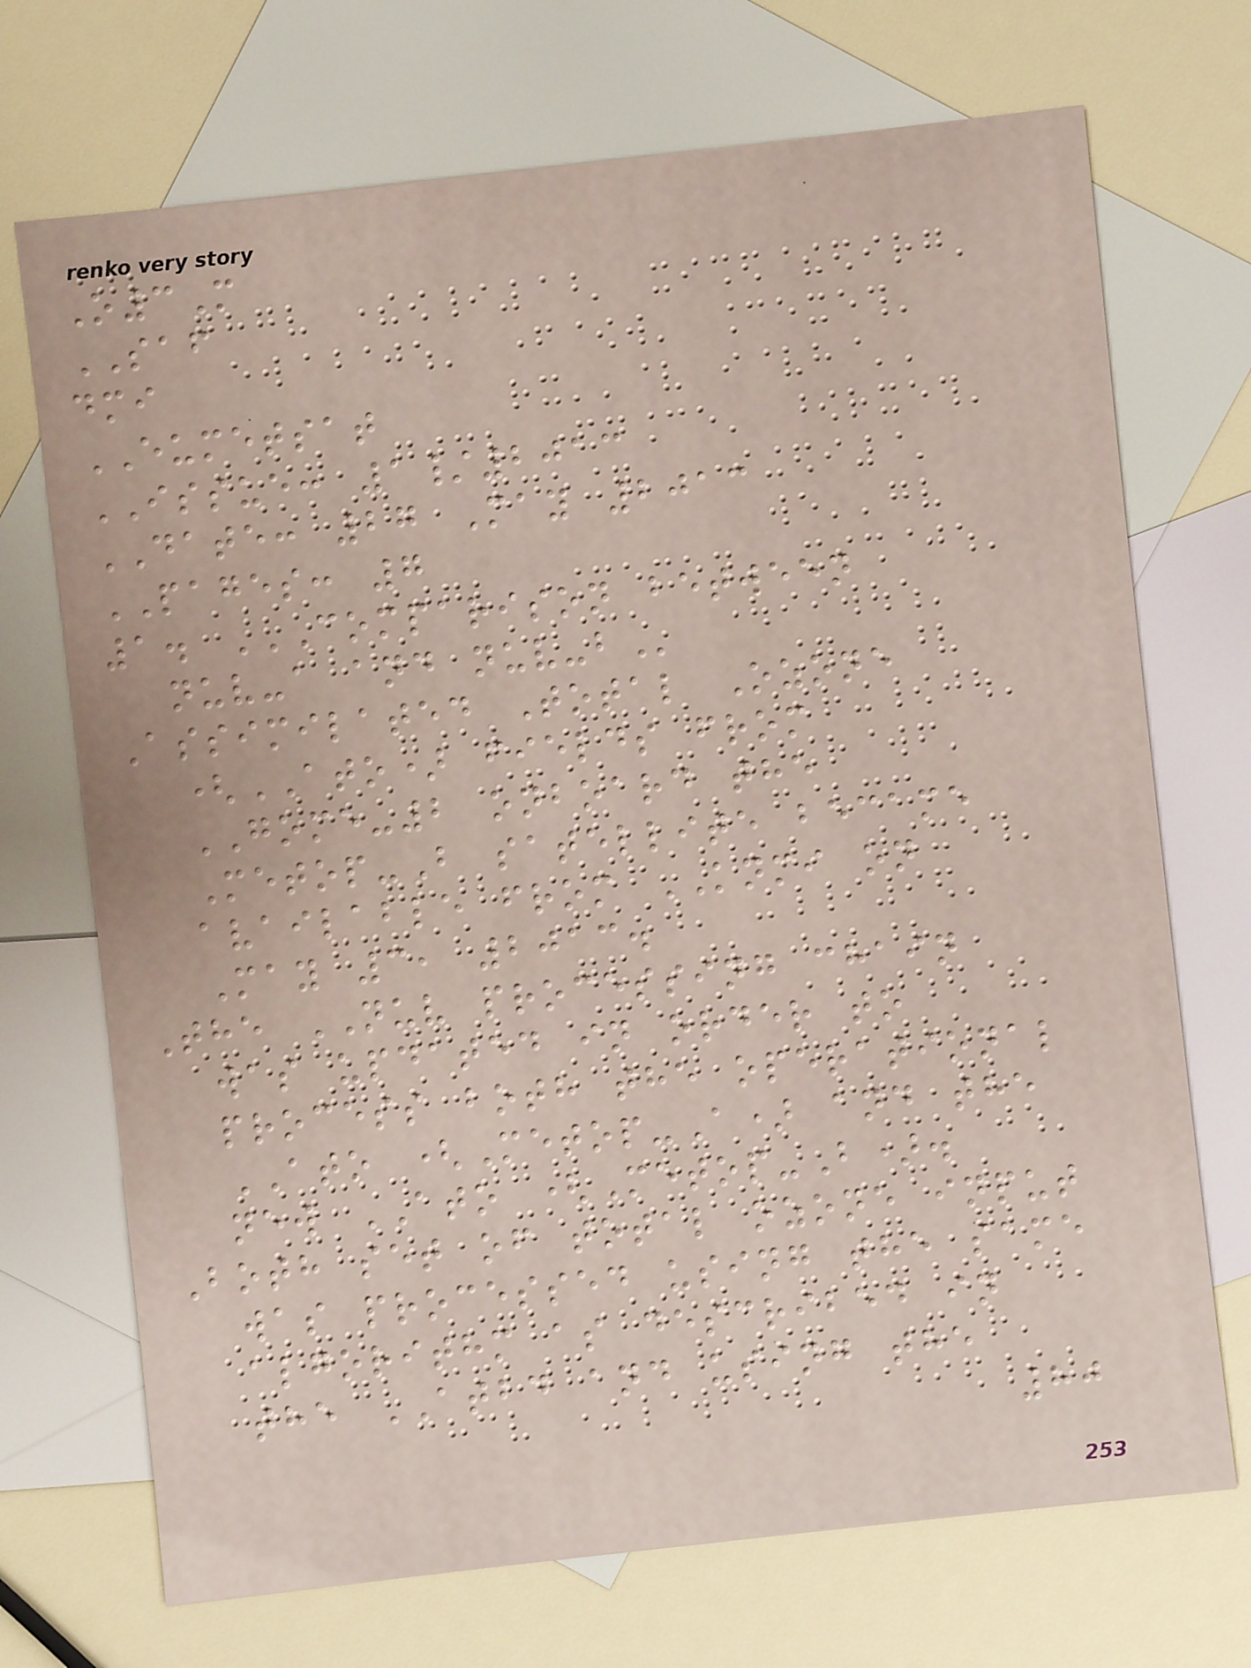O3M
SAF
dmi
EUMETSAT
ISSUE: 1/2013
DATE: 27 May 2013
PAGES: 7
1. COMPARISON BETWEEN
NUV-A AND NUV-B
Assimilated Total Ozone
(ATO) fields from
GOME-2 onboard the
Metop-B satellite became
available from KNMI on
May 3, 2013.
The NUV processing chain
was updated in order to
process both the operational
ATO (Metop-A) and the
new ATO (Metop-B).
Both set of total ozone input
was processed using the same
algorithm as described in
the ATBD and using the
80
